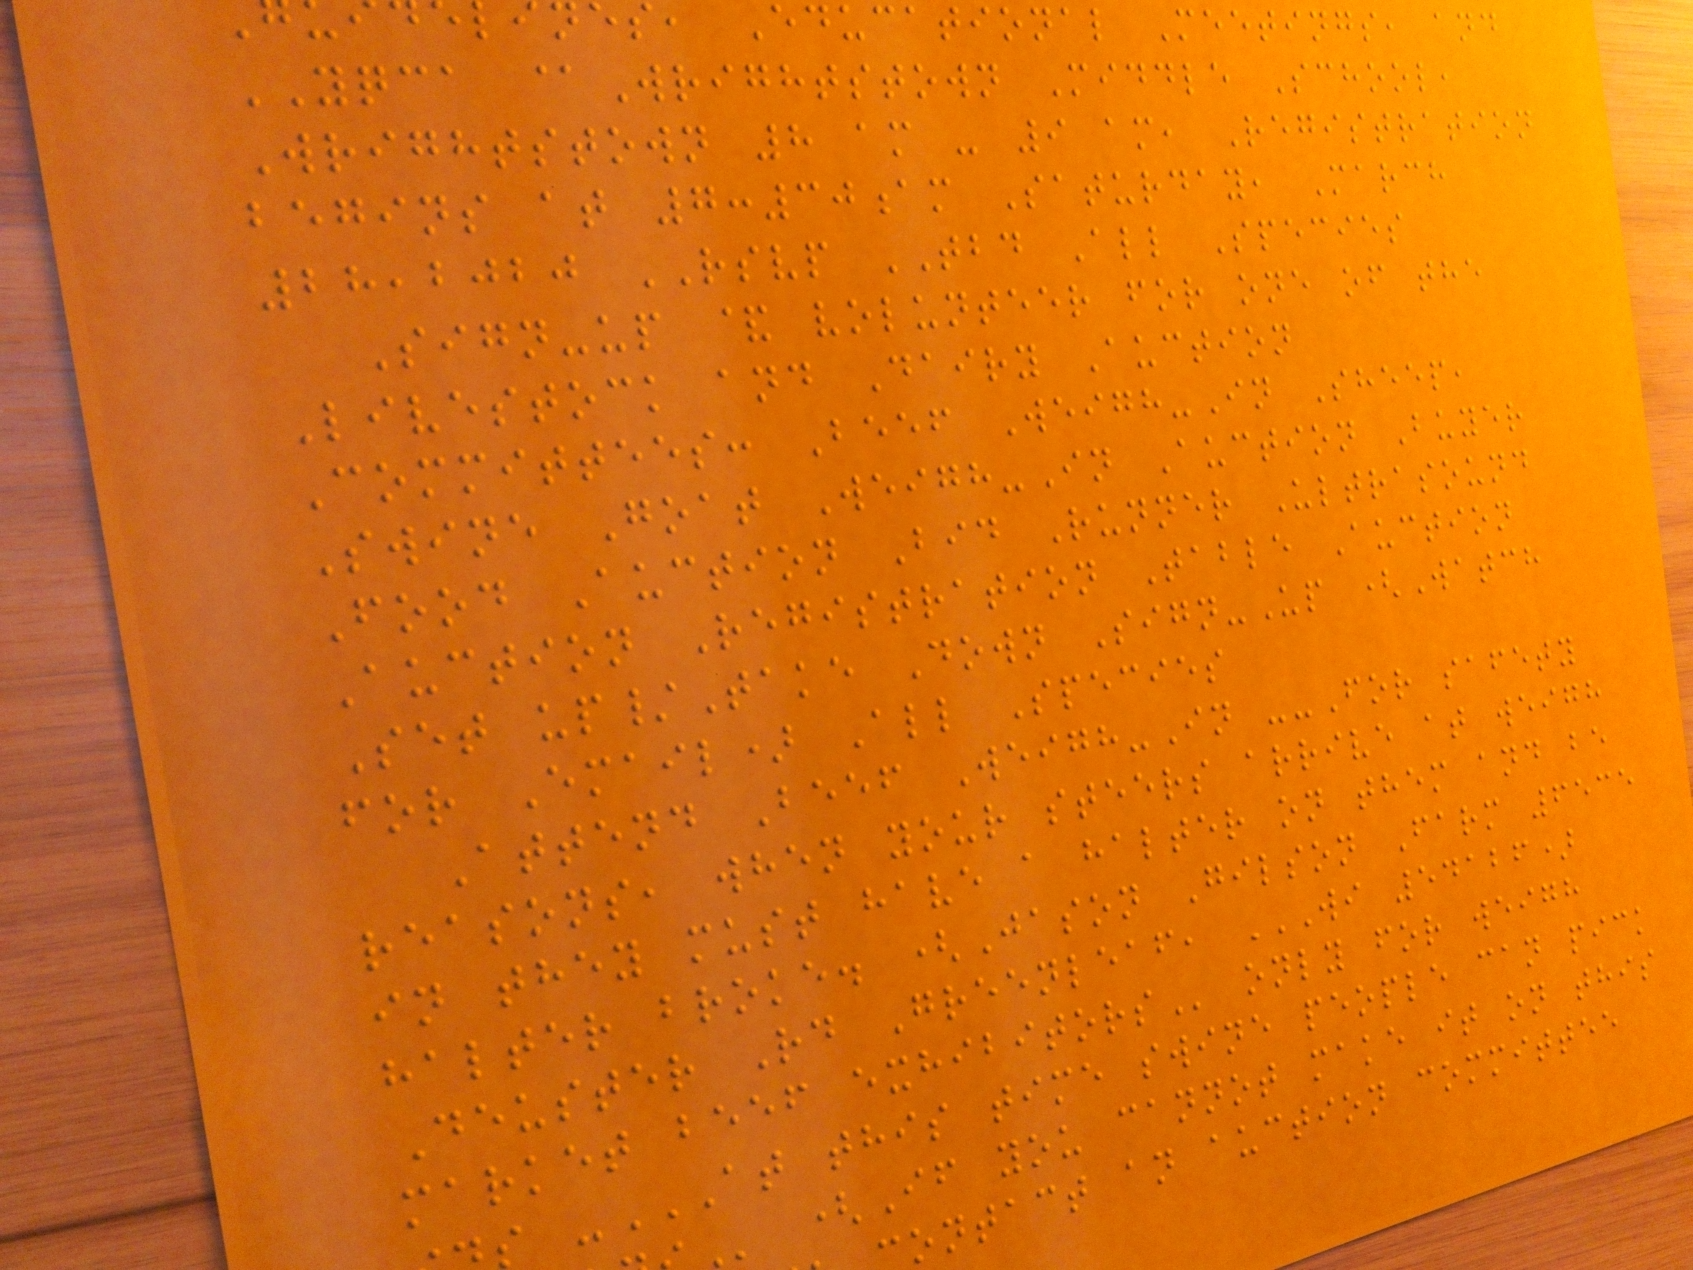s, Educational Meetings, and
YQCA @Wrightstown Middle School,
Wrightstown 8 am - 9 am, Registration
begins at 7:30am Saturday, March
28,2020 RSVP TBD All Species
Sign-up & volunteer for one of the
Livestock and Dairy Auction
Committees: Beef Weigh-In Sheep,
Swine Goat Weigh-In Auction Buyer
Food Auction Bid Runner Ultrasound
Auction Registration Table Auction
Set up/Take Down Sign-Up (Watch
for Email) All Species
Attend Beef Weigh-In --For safety
reasons, when your steers arrive at weigh
in they must have a halter on them and be
halter broke. (Jason Gilson Farm 6535
Deuster Rd Greenleaf, WI 54126)
market beef
(If you cannot make it on this
ontact an auction committee
